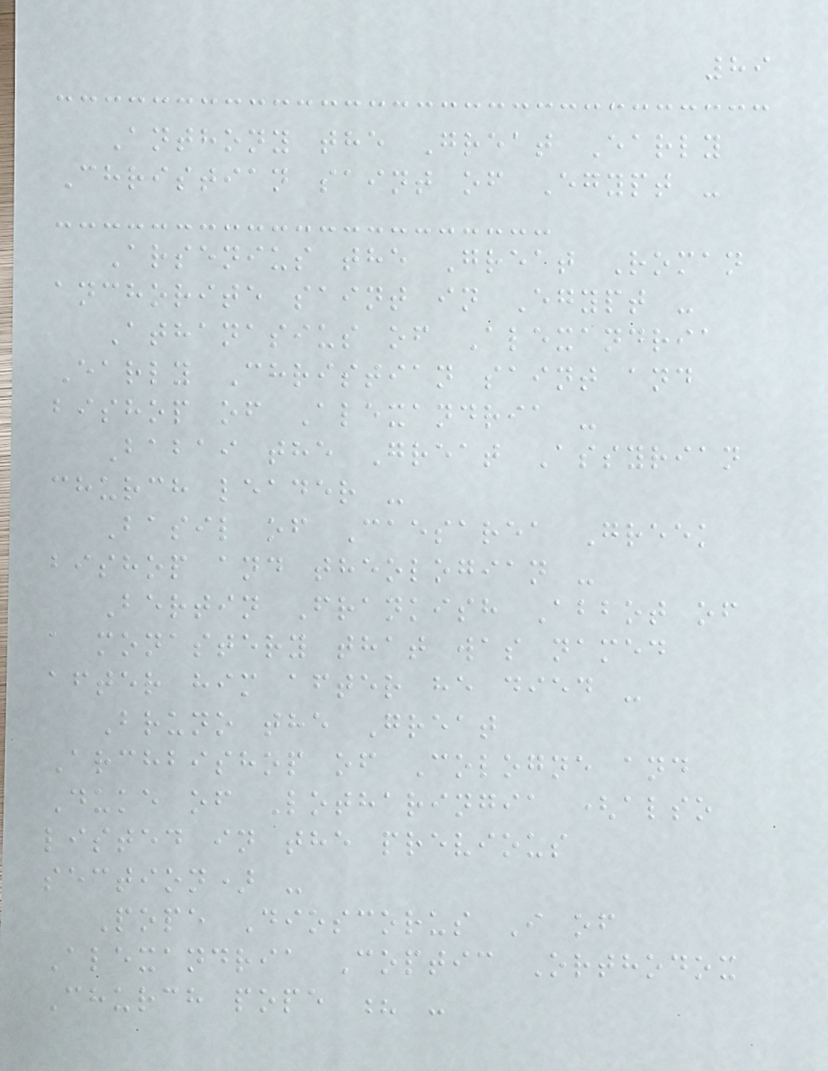89
Anthony the Great Early
Christian saint of Egypt -
Arsenius the Great Roman
anchorite saint in Egypt -
Athanasius of Alexandria
Early Christian saint and
bishop of Alexandria -
Babai the Great Assyrian
church leader -
Basil of Caesarea Greek
bishop and theologian -
Bertin Frankish Abbot of
a monastery that was named
after him after he died -
Bruno the Great
Archbishop of Cologne and
Duke of Lotharingia (also
listed in the previous
section) -
Pope Dioscorus I of
Alexandria Coptic Orthodox
Church pope ? -
